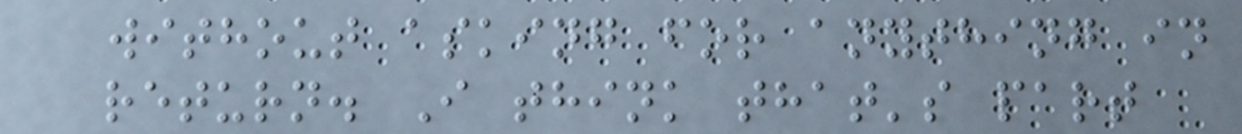without asking for anything in
return. I think that's part
